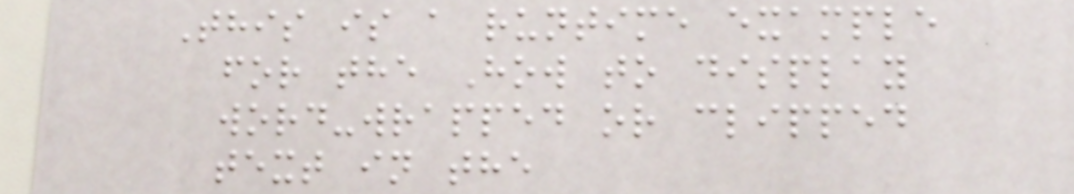This is a runtime example
for the How to display
word-wrapped or clipped
text in the
